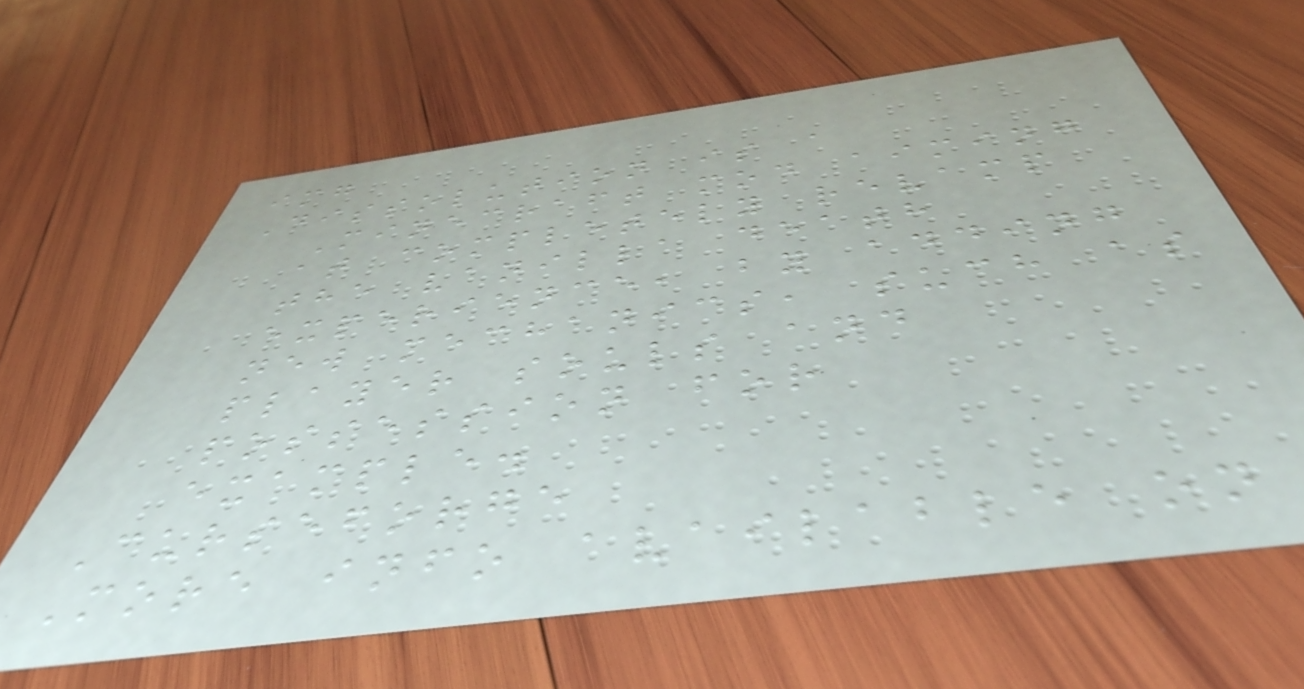img
Dissolution is a
Minecraft mod aiming
at completely revamp
the vanilla death
experience, by adding
new mechanics, such as
player souls and
possession for
example.
Curseforge
More info available on
